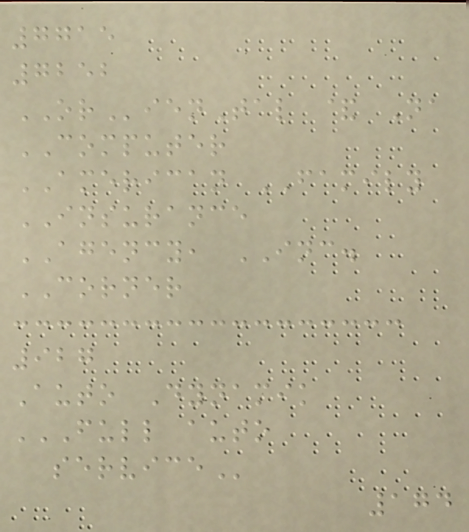7715
7252
ORienTal & Na
COMPUTER
AMERICAN FAMILY
INSURANCE
AGENCY, INC.
CORNER
927
Auto Dynamik
FULL AUTO
SERVICE
174
